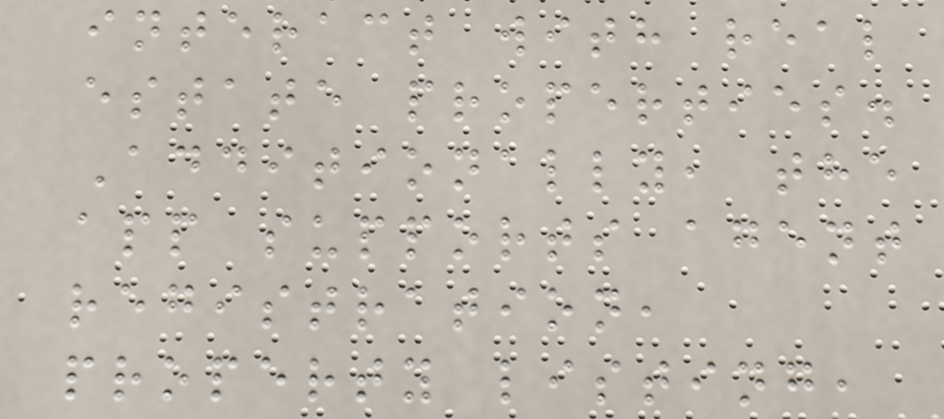interact with real
estate properties.
Additionally, the
app supports agent
registration,
property listing,
